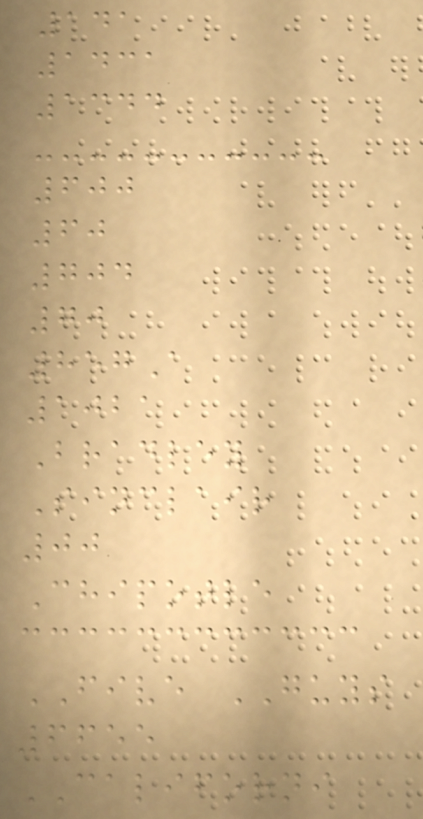141
1431
1344
600
60
704
70
857A
1021
Bradley
Sinclair
00
Chipotle
FIVE GUYS
6655
CALIFORNI
